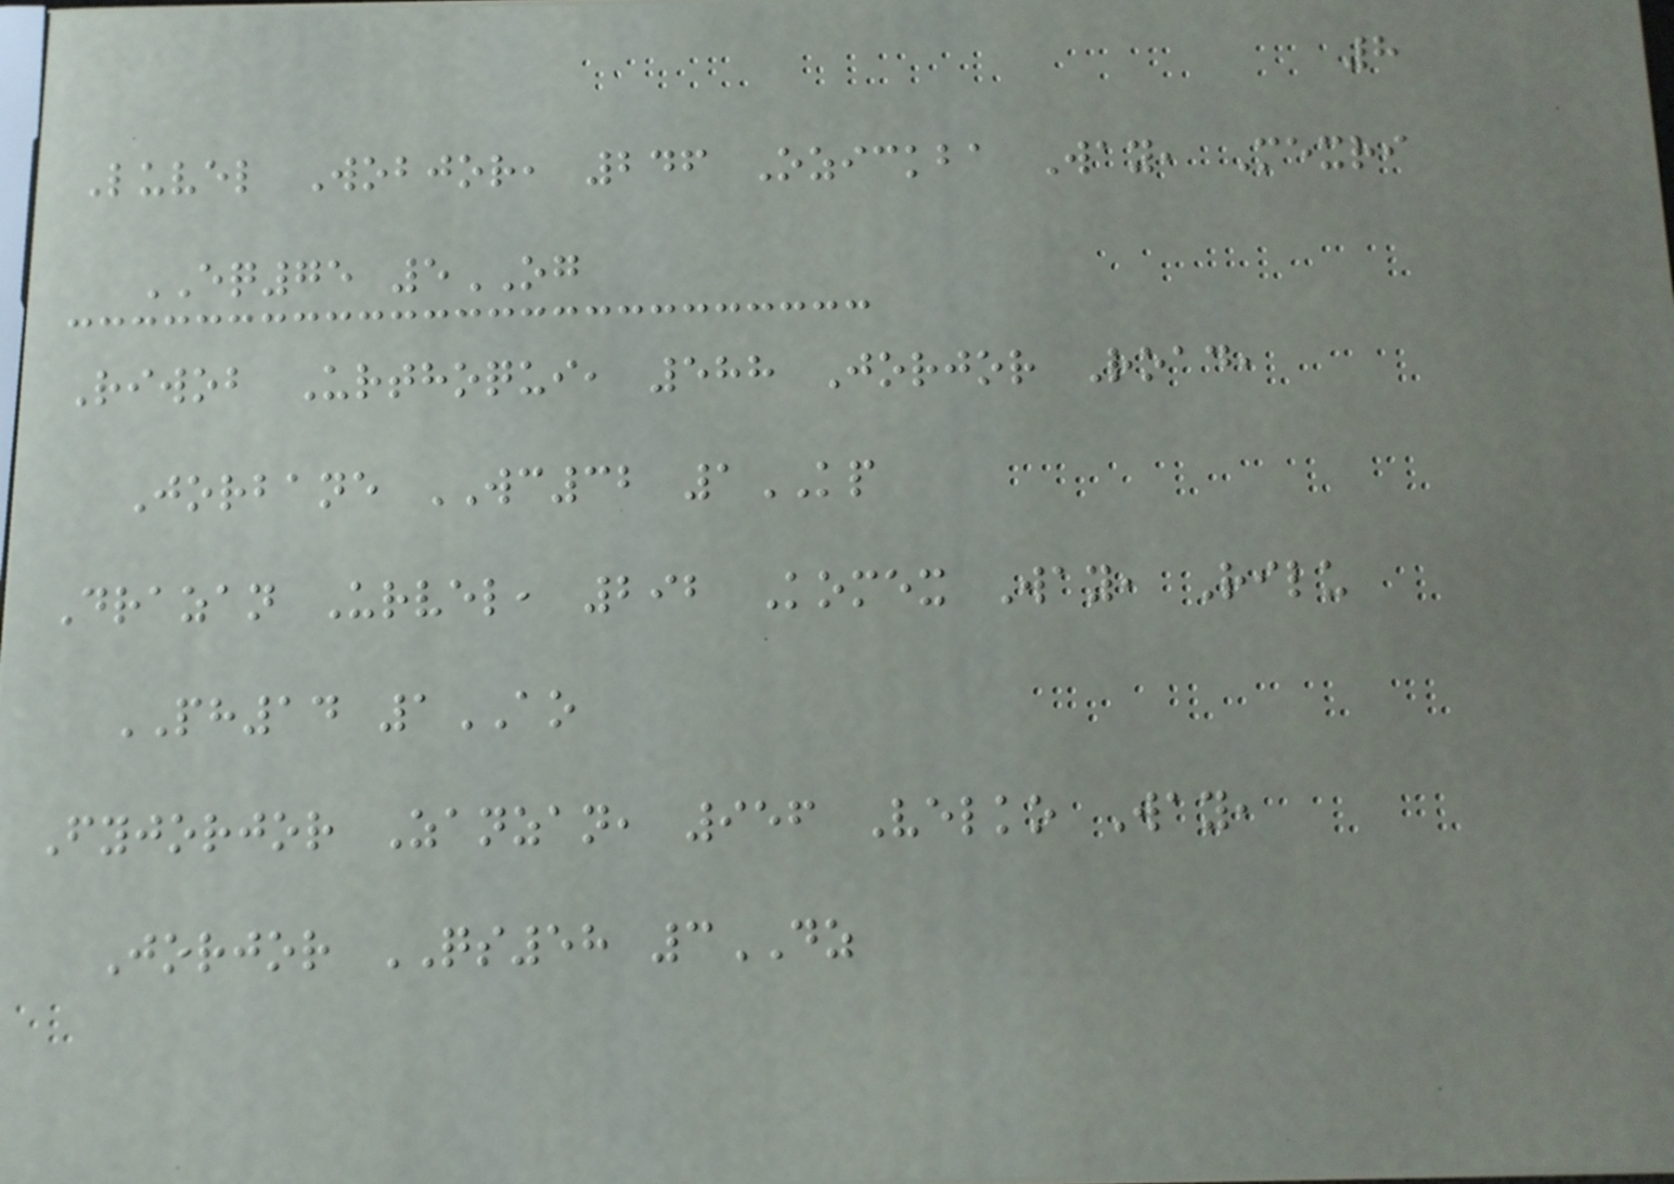8
Luvel Wobjor, 246 Ozickba Way, Mexri
EQ75 5OG
Riwob Urthoqui, 588 Jorjor Road,
Jorbane WC32 1KP
Drazan Urvel, 292 Komex Way, Rilu
PH14 1AO
Fyjorjor Zanzan, 956 Velko Way,
Jorjor QS58 3DZ
